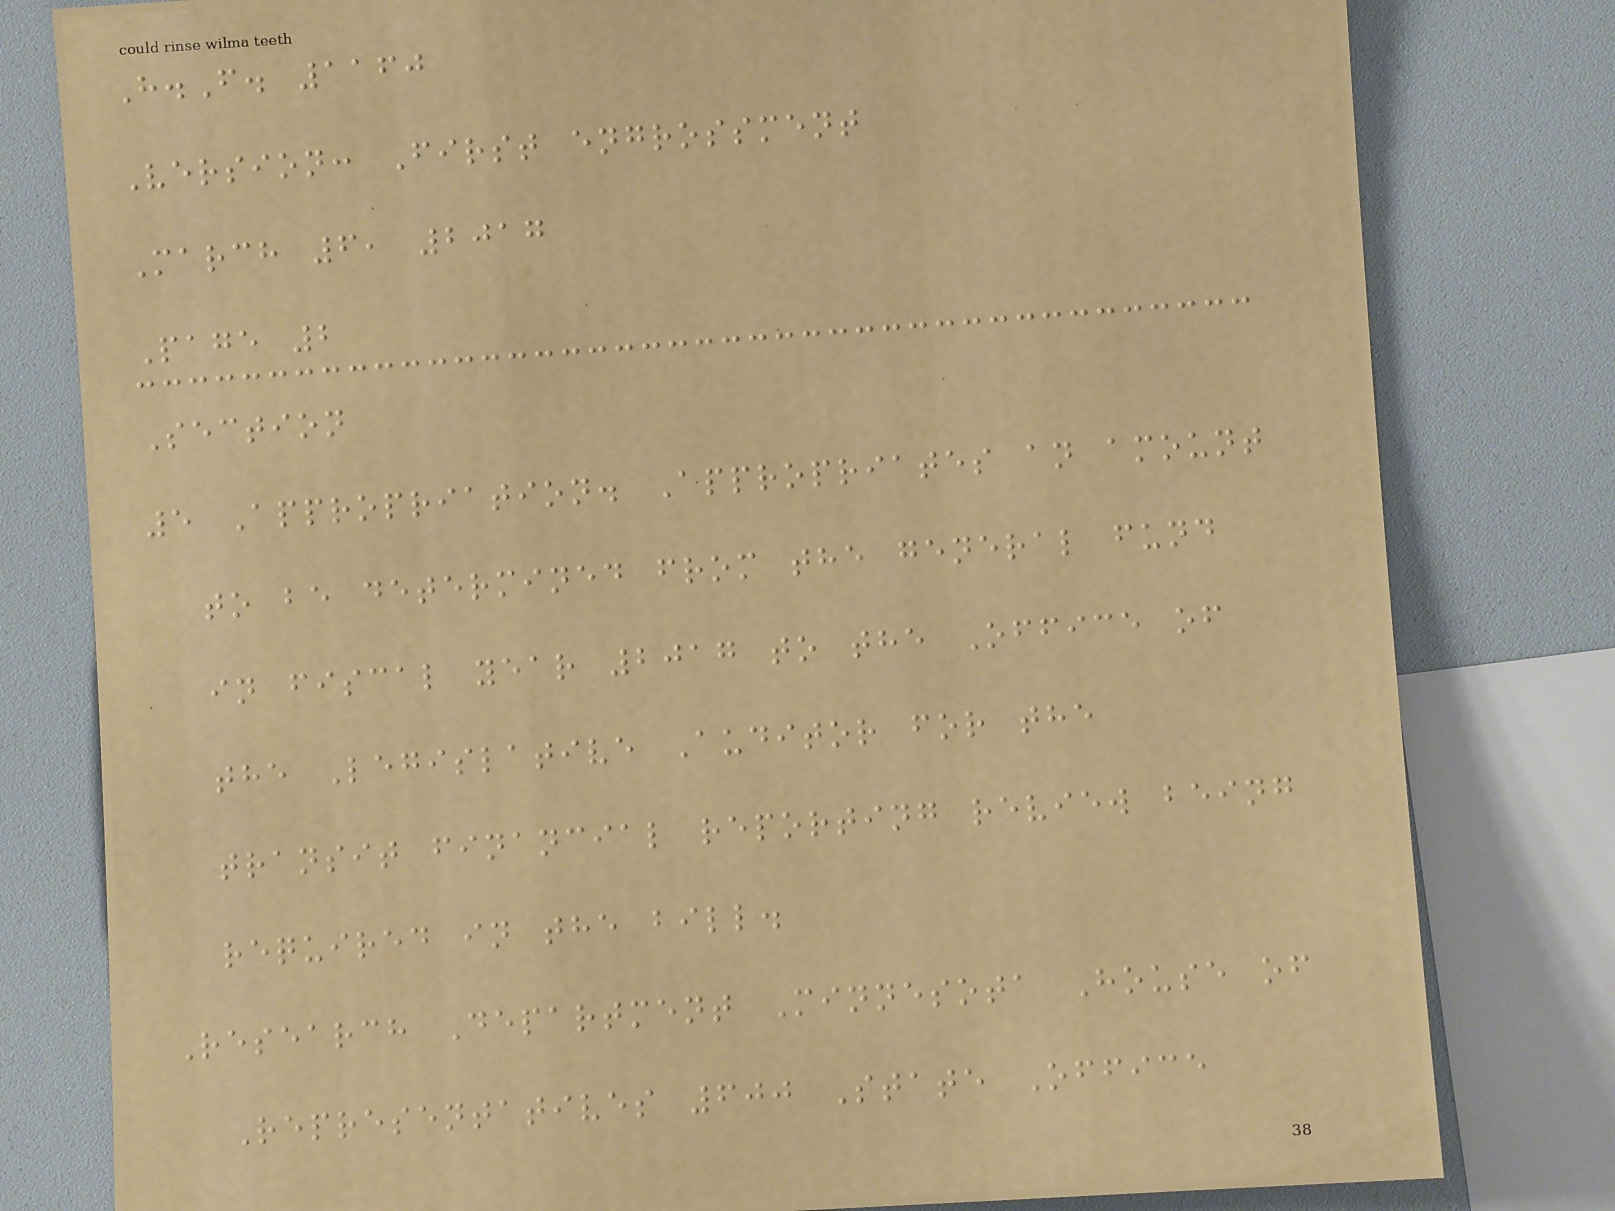H.F. 1160
Version: First engrossment
March 6, 2017
Page 2
Section
5 Appropriation. Appropriates an amount
to be determined from the general fund
in fiscal year 2017 to the Office of
the Legislative Auditor for the
transit financial reporting review being
required in the bill.
Research Department Minnesota House of
Representatives 600 State Office
